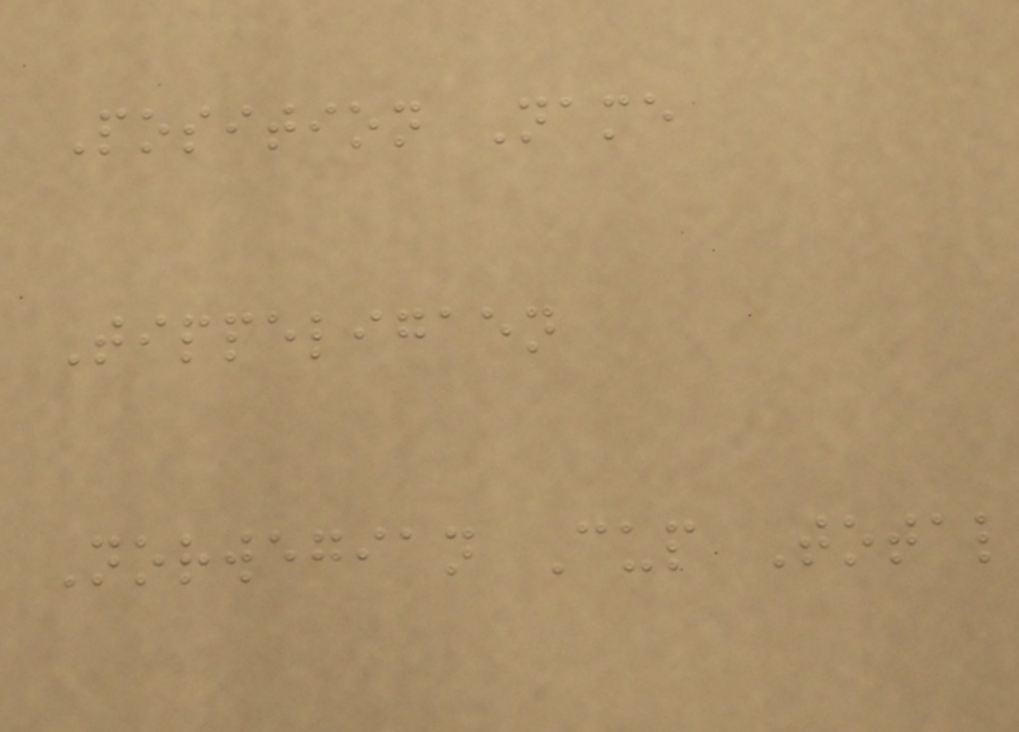Position Name
Tippeligaen
Norwegian Cup Total
